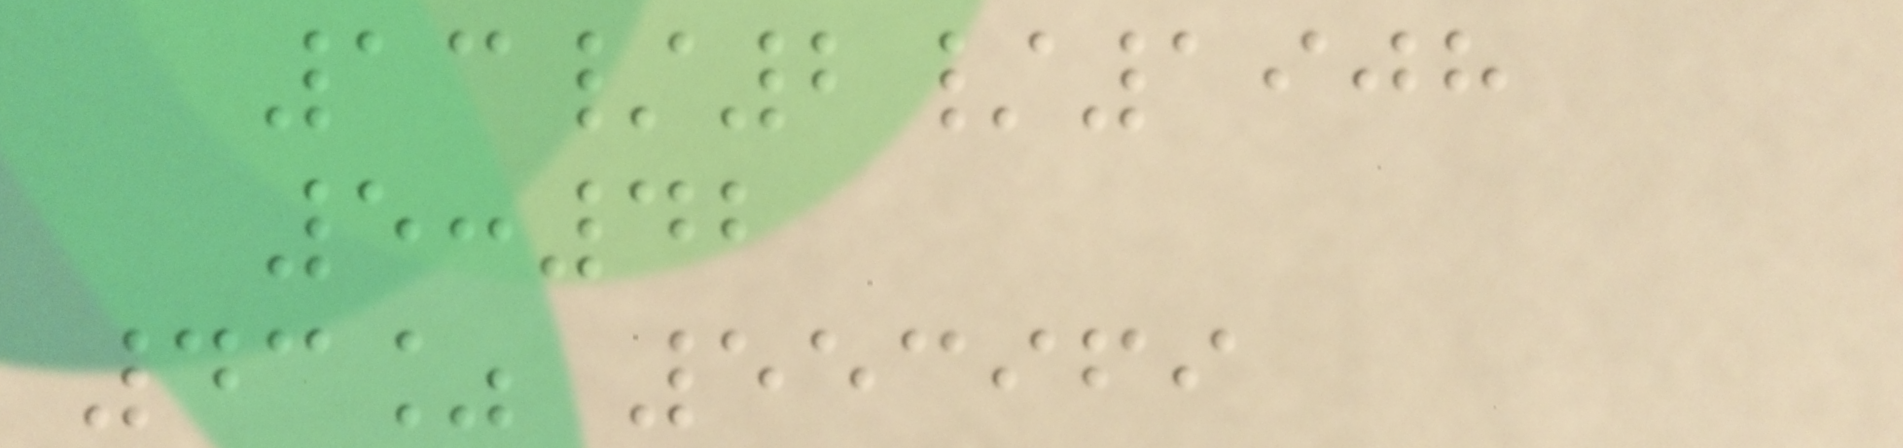13/2/1908
5:42
43% 553969
